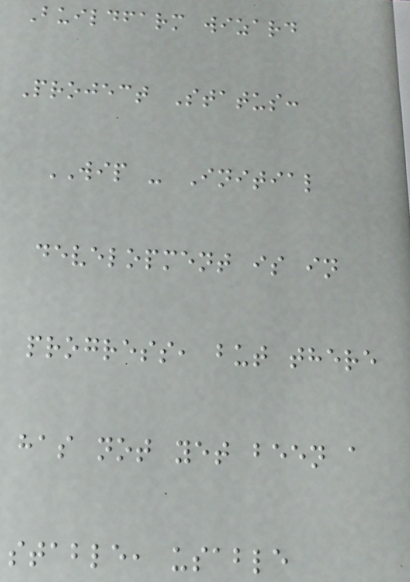Buildfarm wizard
Project Status:
WIP - Initial
development is in
progress, but there
has not yet been a
stable, usable
